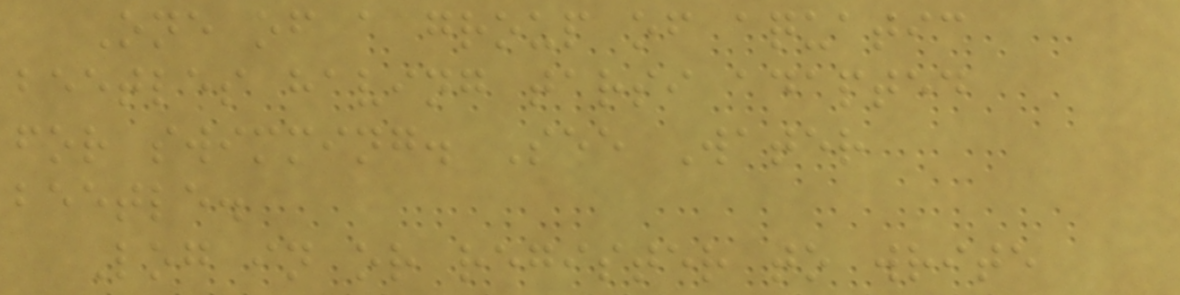One of a group of aquatic
beetles having tarsi adapted
for swimming. See Water
beetle.
Log in or register to write
